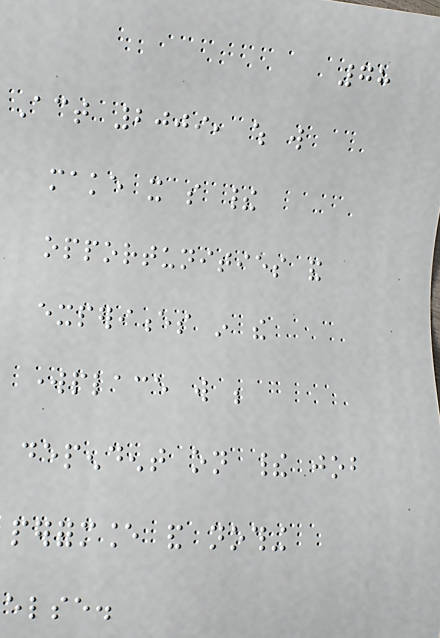78
Act 2009, which will
make it so their
opportunities and
experiences in the
workplace will be
dependent on their job
performance and nothing
else.
